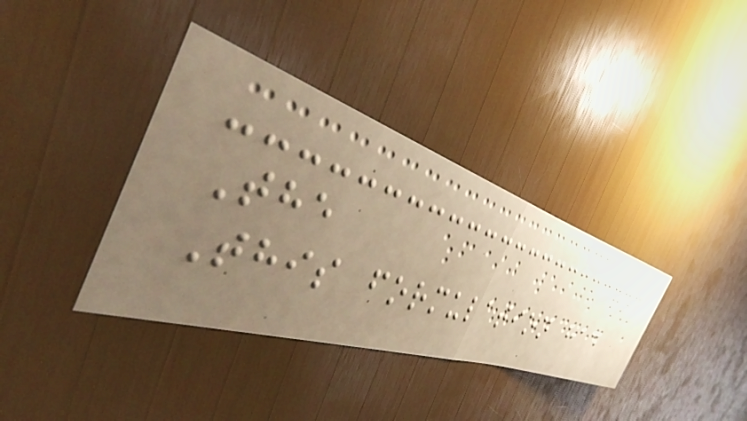The
This formulation had
